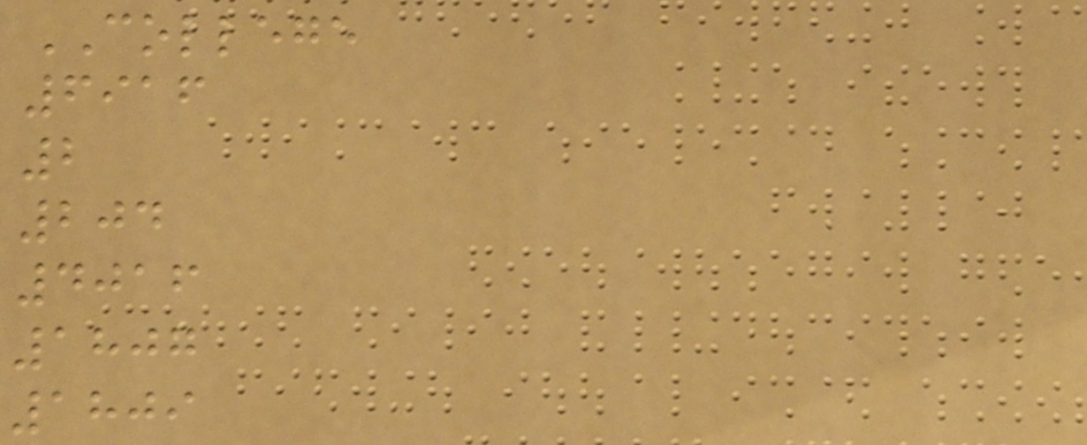COLLEGE
6916
2
204
4016
1807
1809
